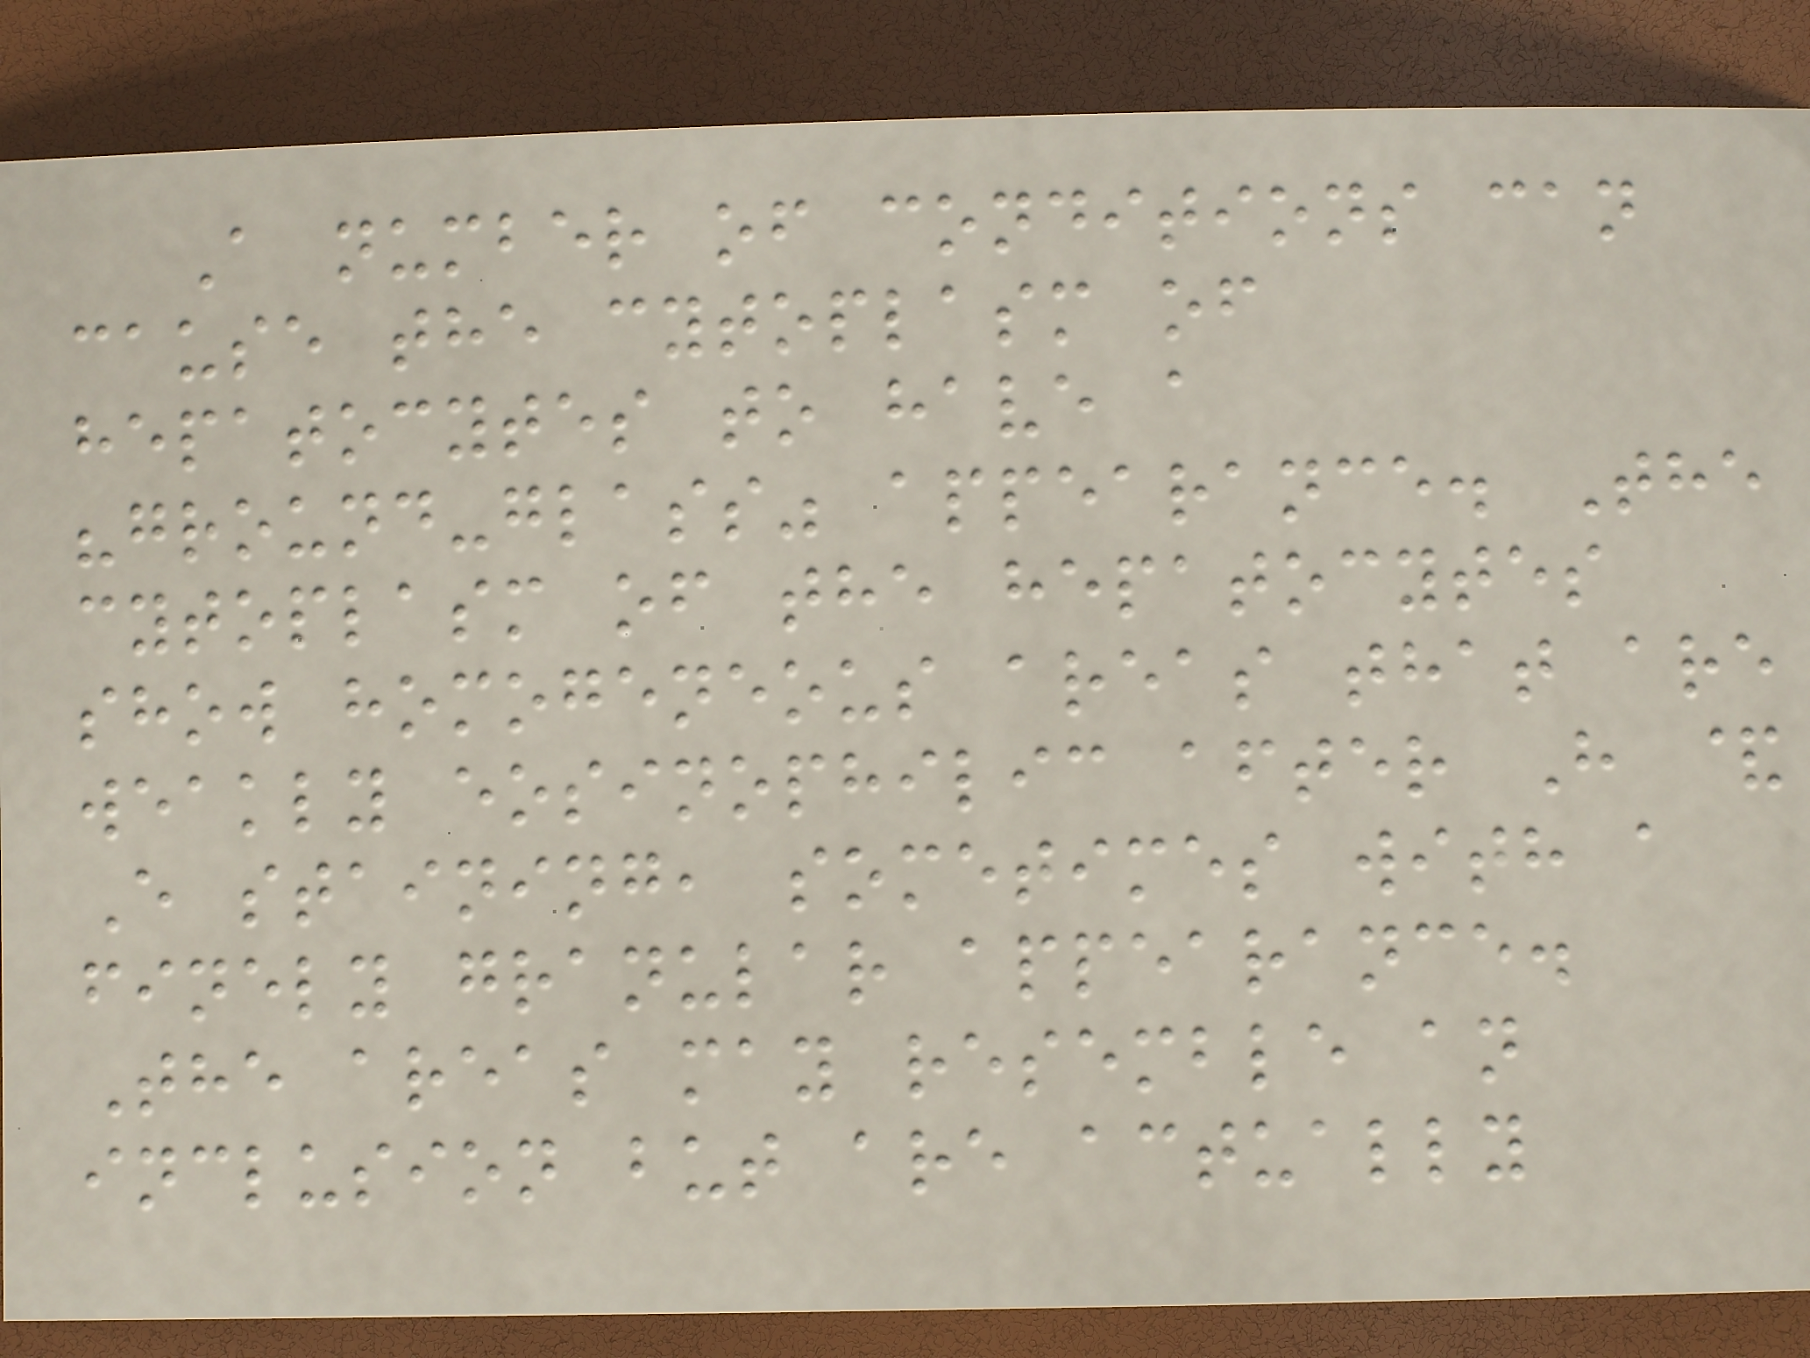A number of conditions can
cause the cytoplasm of
hepatocytes to have a
"ground-glass" appearance. The
cytoplasm of the hepatocytes
show homogeneous areas that are
weakly eosinophilic after H &
E staining, sometimes with a
finely granular appearance.
The areas may resemble an
inclusion but are actually
